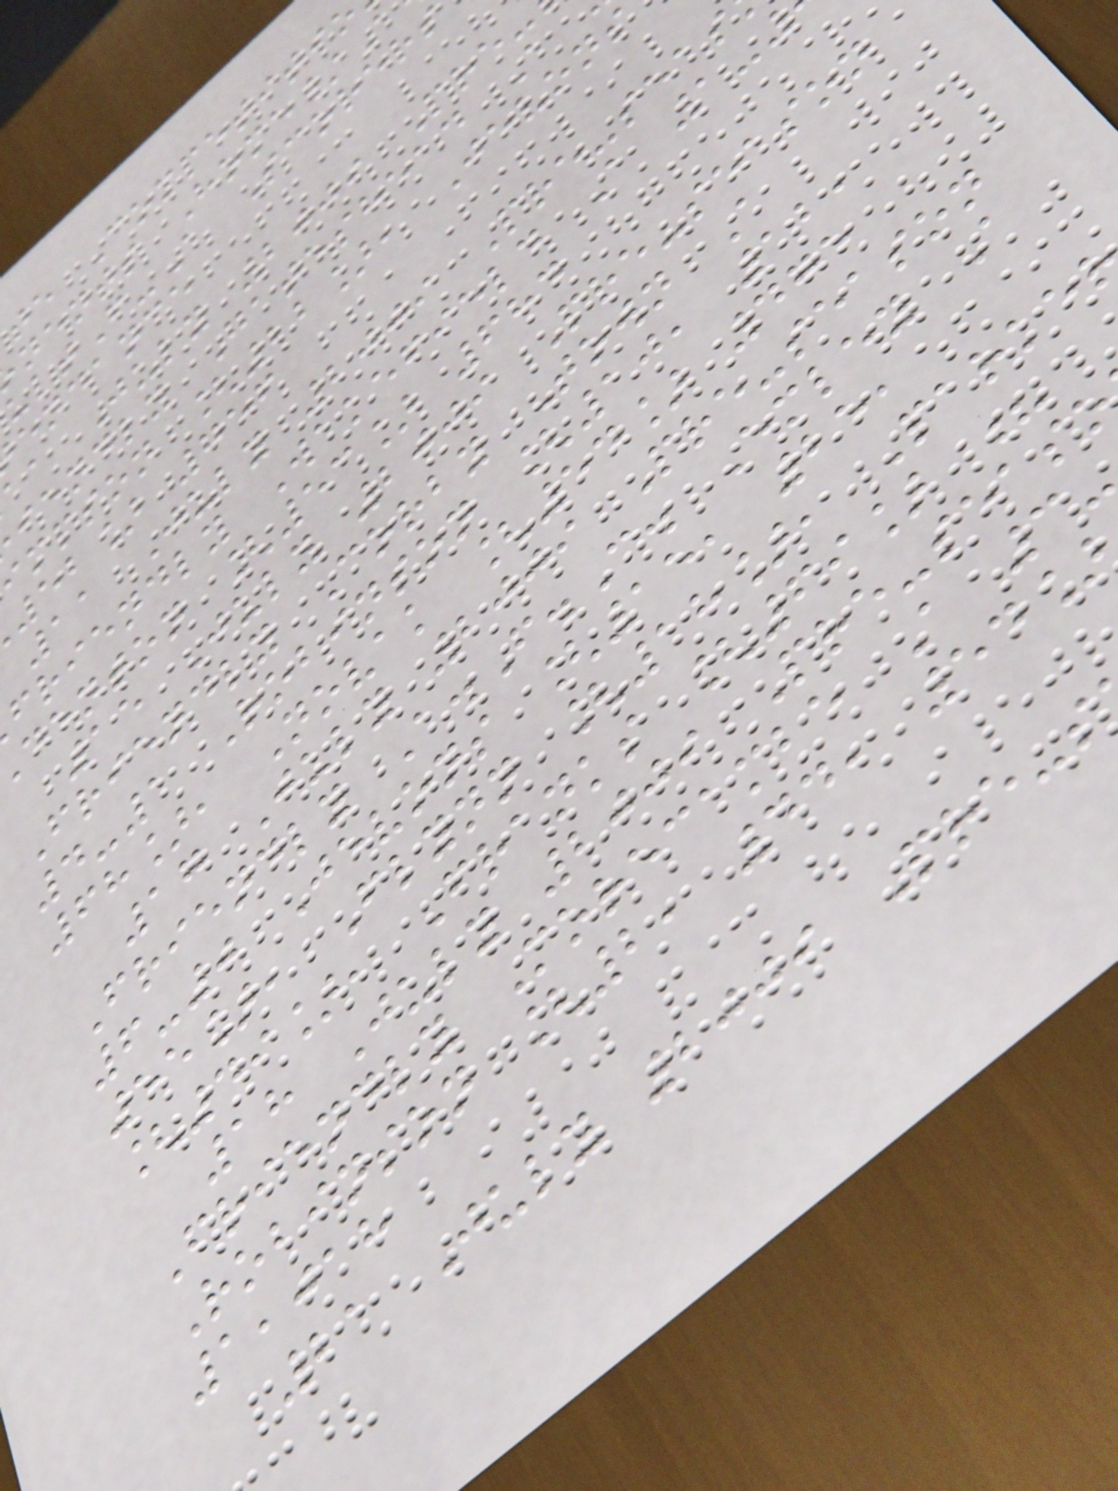te Competitio
nents Home/A
ultF-A Scorers
endance
aa July 2009 Pre-
iendly Gateshead A
mpson [22], Jevons
52] 756
11 July 2009 Pre-seas
friendly Wakefield A 1-
denton [53] 684
15 July 2009 Pre-season
Friendly Corby Town A
4-1 Robinson [10, 12,
68], Novak [54] 475
17 July 2009 Pre-season
Friendly A.F.C. Emley A
6-0 Jevons [15, 25,
55], Flynn [18], Parke
[49], Franks [69] ?
18 July 2009 Pre-seas
Friendly Morecambe A 3-
Robinson [2, 44, 54]
1,018
21 July 2009 Pre-s
